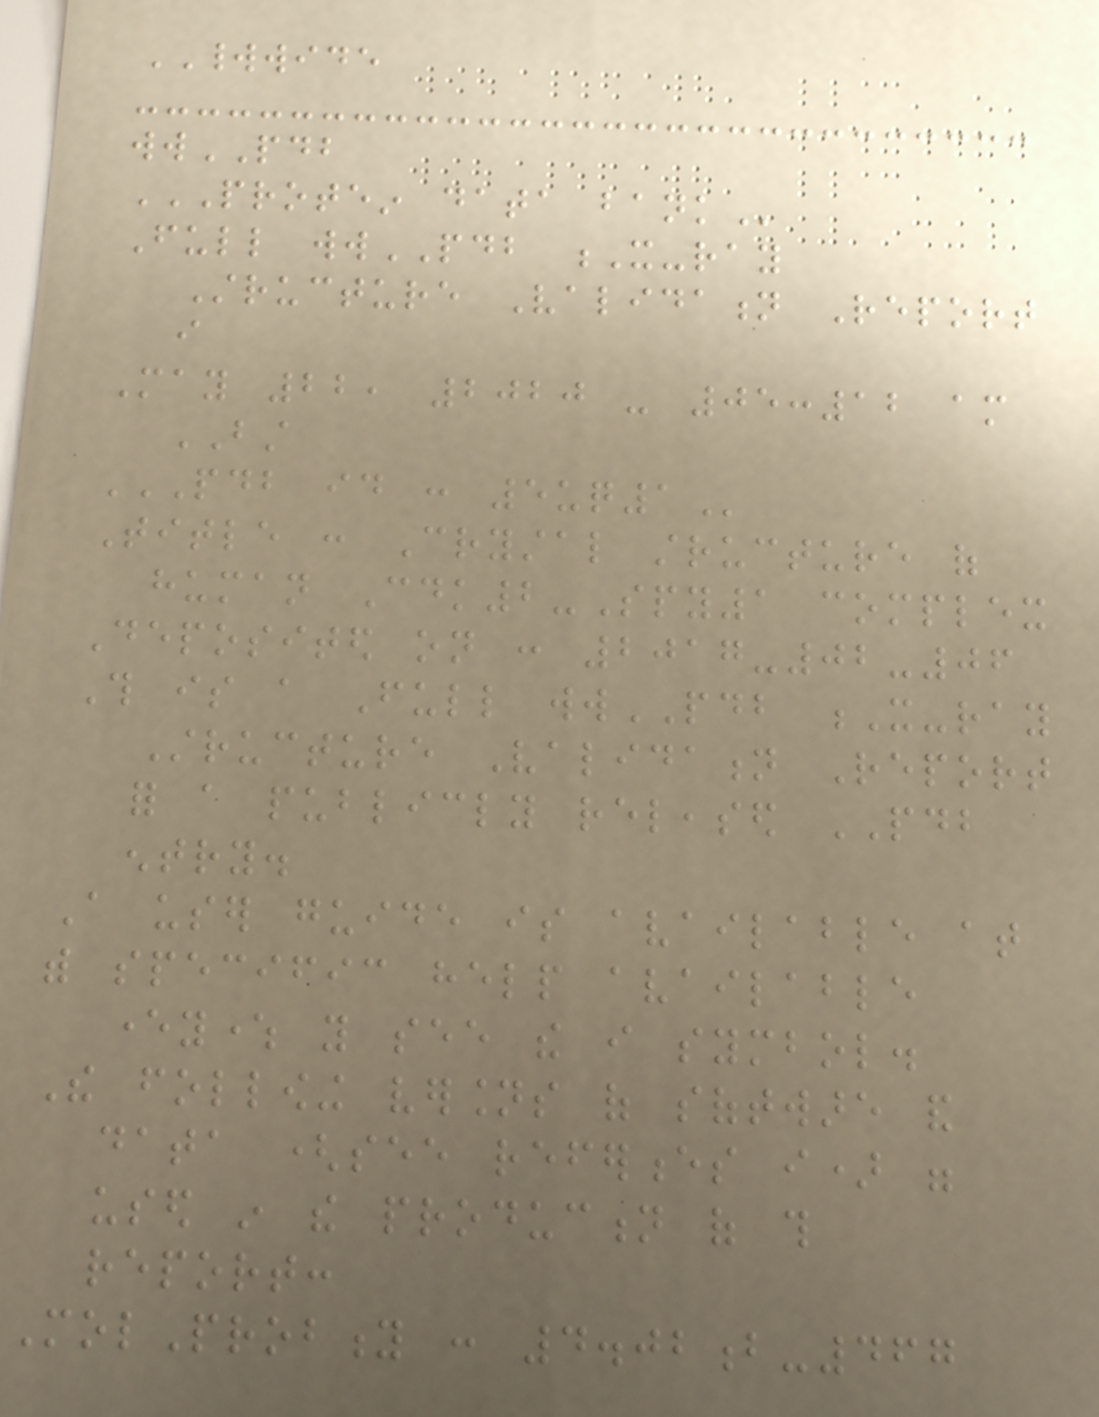WORLDWIDE
wwPDB
PROTEIN DATA BANK
Full wwPDB X-ray
Structure Validation Report
i
May 22, 2020 - 05:12 am
BST
PDB ID : 5UQ1
Title : Crystal structure of
human Cdk2-Spy1 complex
Deposited on : 2017-02-06
This is a Full wwPDB X-ray
Structure Validation Report
for a publicly released PDB
entry.
A user guide is available at
with specific help available
everywhere you see the i symbol.
The following versions of software and
data (see references i) were
used in the production of this
report:
MolProbity : 4.02b-467
